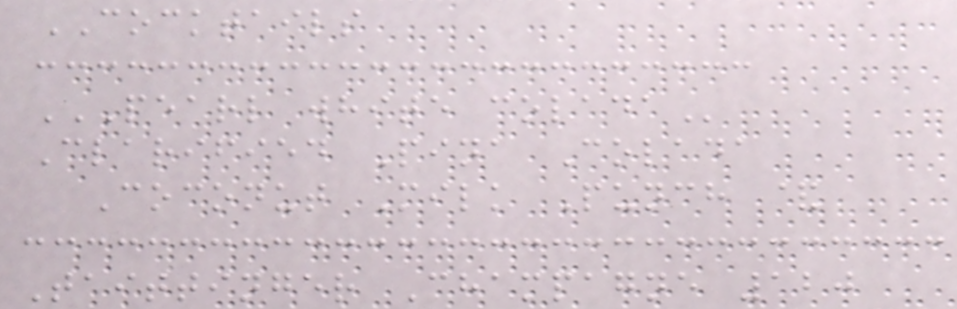COCKTAILS
PEARL WHITE COLADA
Clarified Pina Colada
Coconut Milk Punch &
Taittinger Champagne 120
